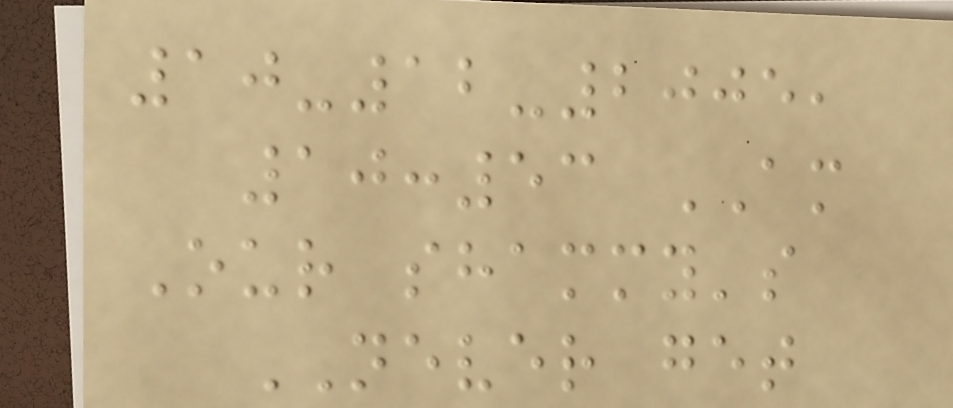10-12-2005,
10:53 AM
Our shammy's
NEVER get
